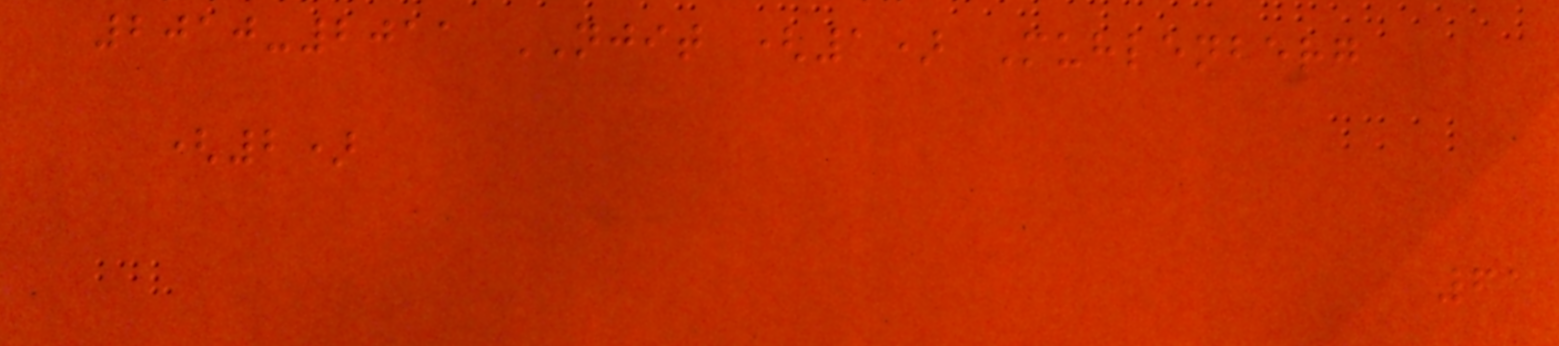2010-2011 NJIT (1) Muhlenberg
(2)
61
